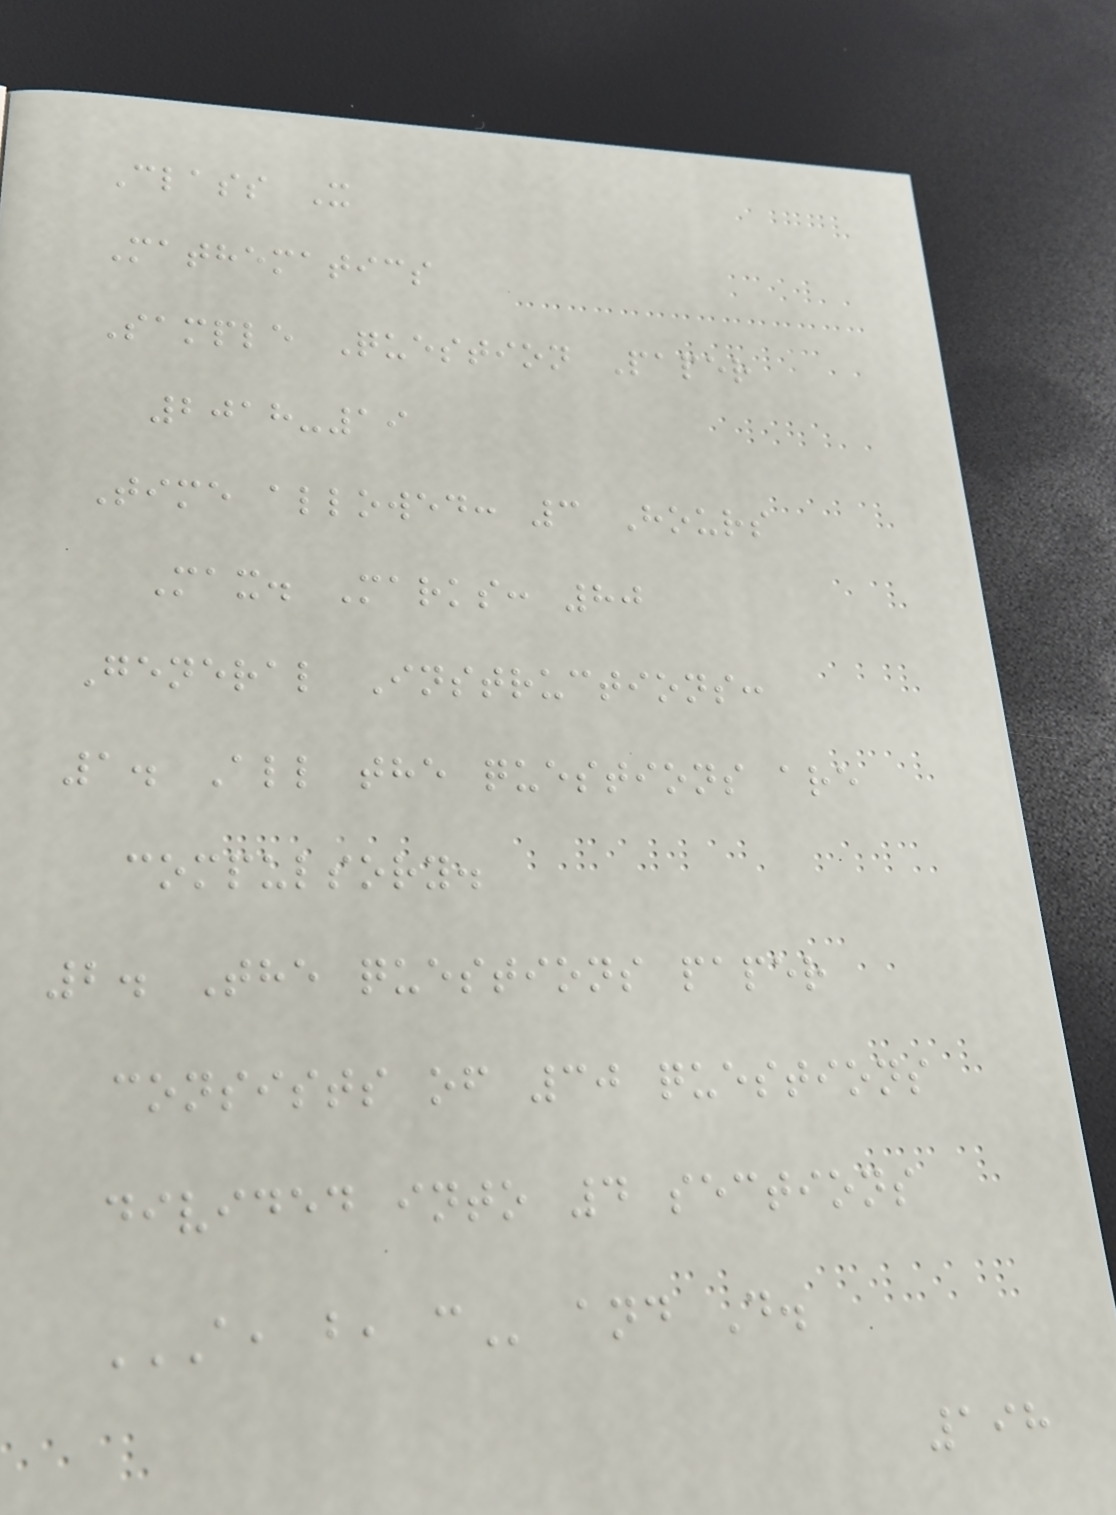Class X
Mathematics
Sample Question Paper
2018-19
Time allowed: 3 Hours
Max. Marks: 80
General Instructions:
1. All the questions are
compulsory.
2. The questions paper
consists of 30 questions
divided into 4 sections
A, B, C and D.
198
